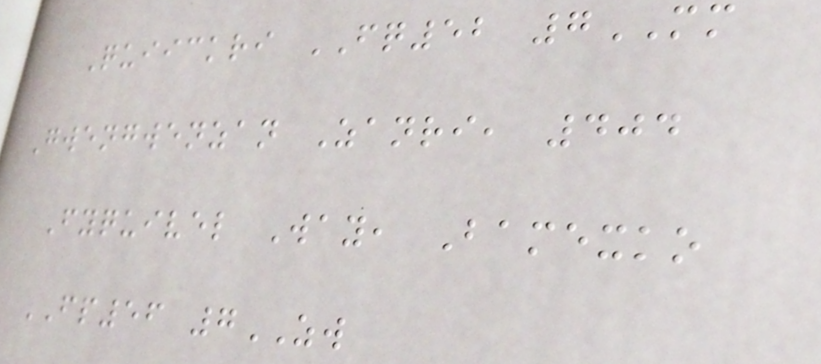Quiickri FQ52 7MM
Gwengwenzan Zanri, 404
Fyquivel Way, Bamexko
FP56 7ZW
